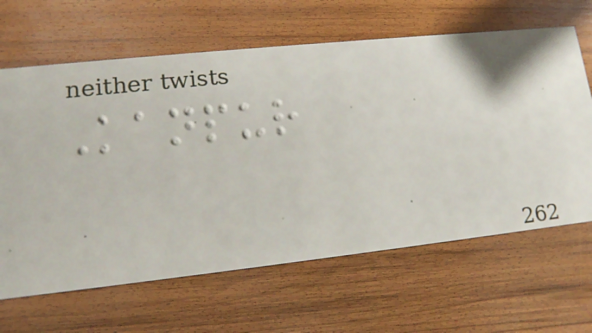Kanpur
